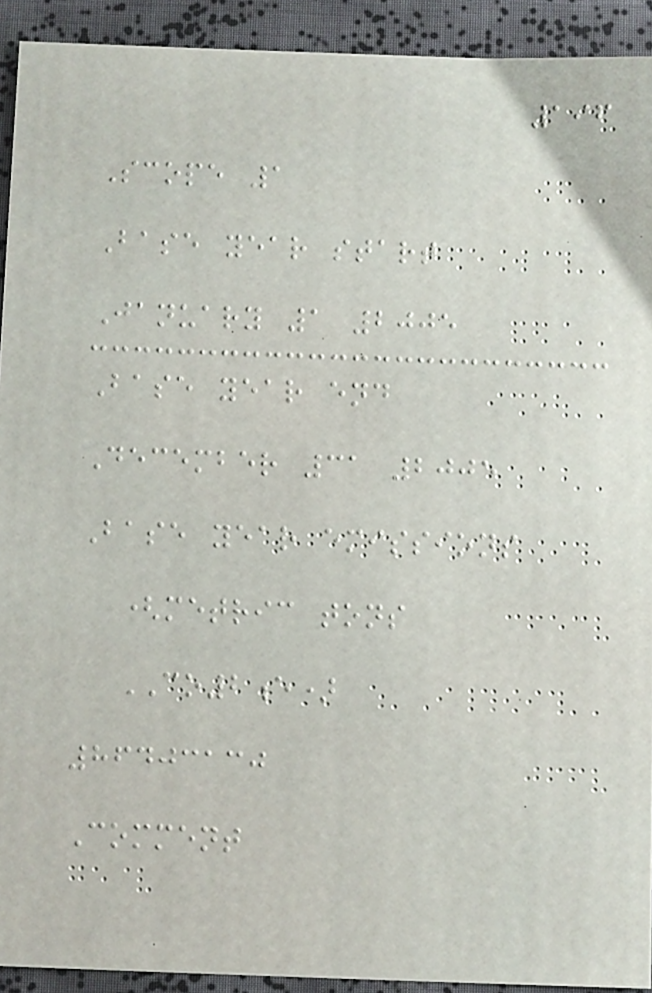196
Scope 1
Base year start
January 1 2005
Base year end
December 31 2005
Base year emissions
(metric tons
CO2e)
86403130
Comment
